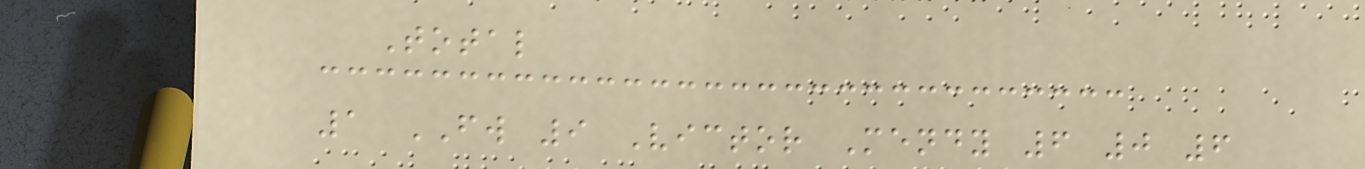Total
1 FW 9 Victor Mendy 6 0 6
